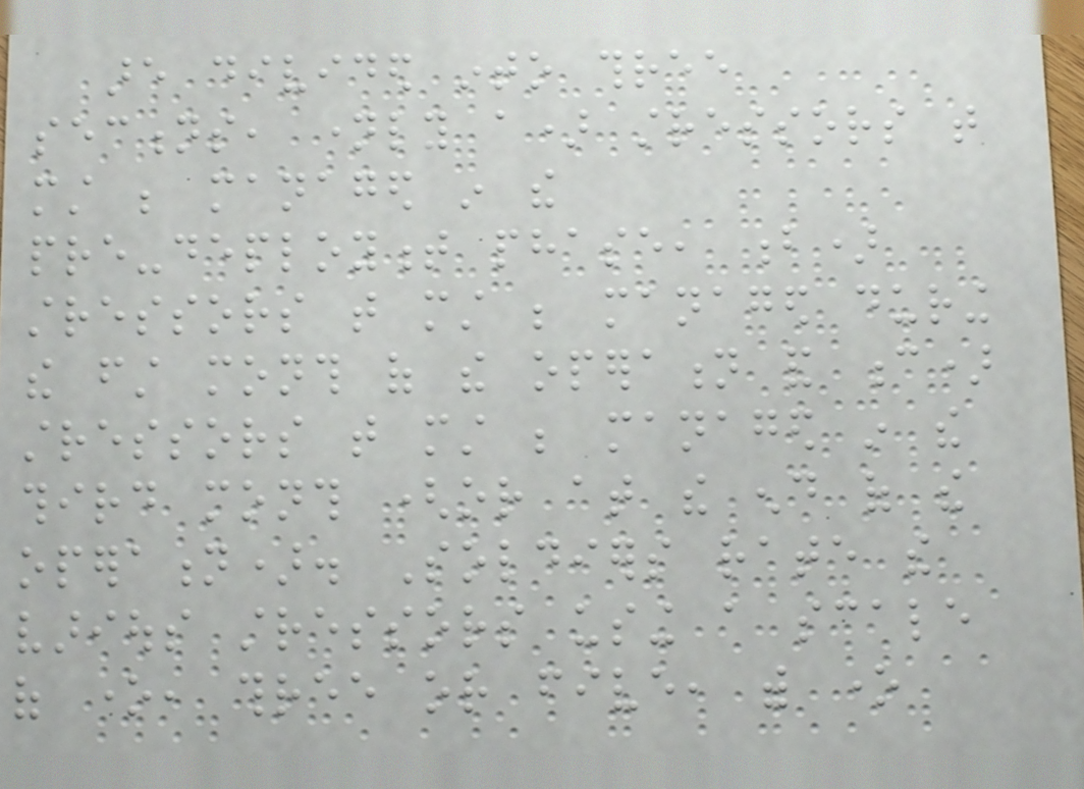are divided into three
sections, namely a) stressors that
must be managed in the
pre-deployment phase, b)
stressors that must be managed during
the first month of the operation and c)
stressors that must be managed in the
third month (or at the end of the
operation). Soldiers rate the
various stressors using a scale
of one, three or five, with one
